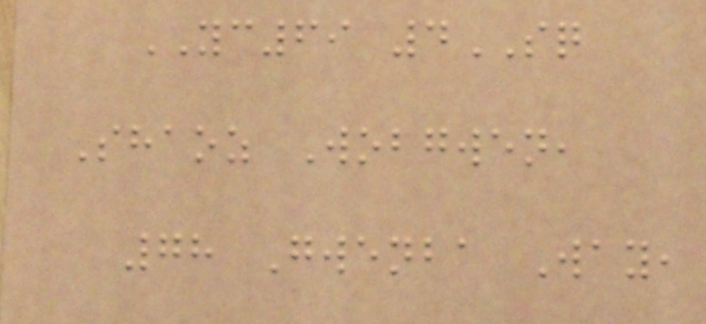YC69 4SQ
Shaoz Wobgwen,
78 Gwenba Way,
